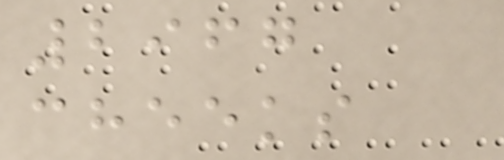2967
cheeks
